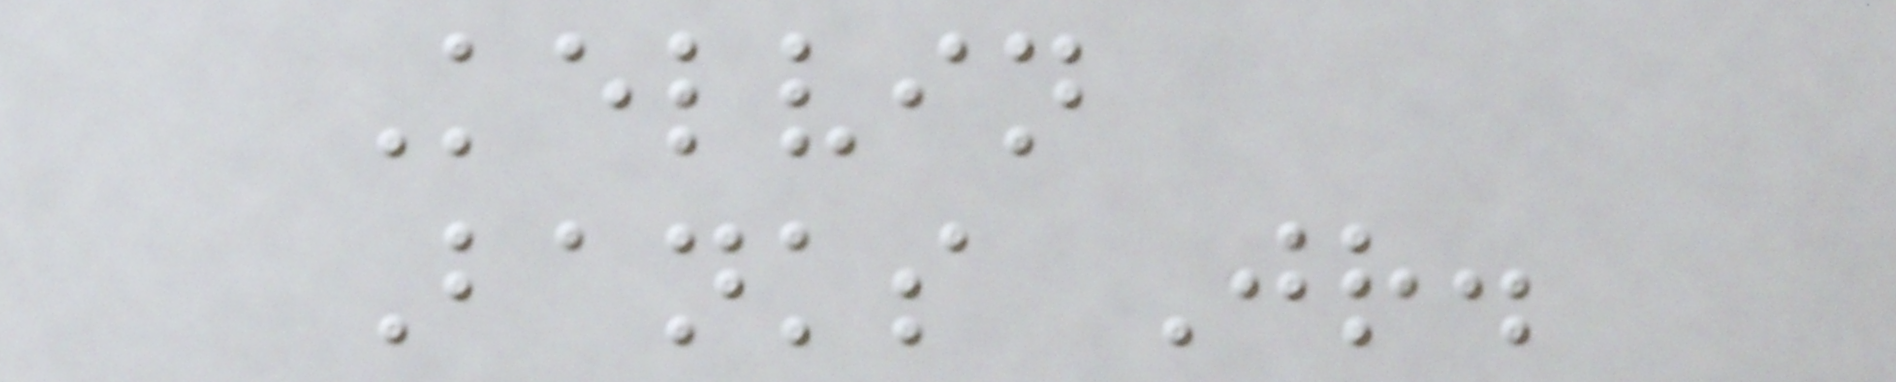Kelvin
Banks Jr.
